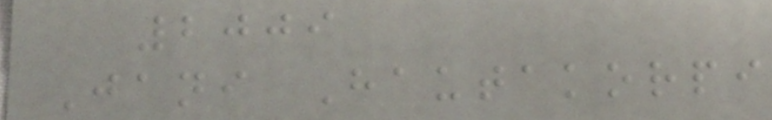2009
Jani Hautakorpi
